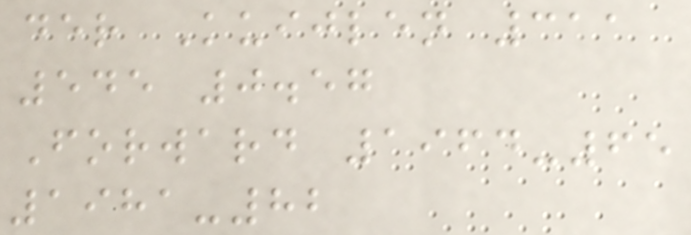der Kuijlen 311
545 0.57
Forward 1964-65
1981-82
